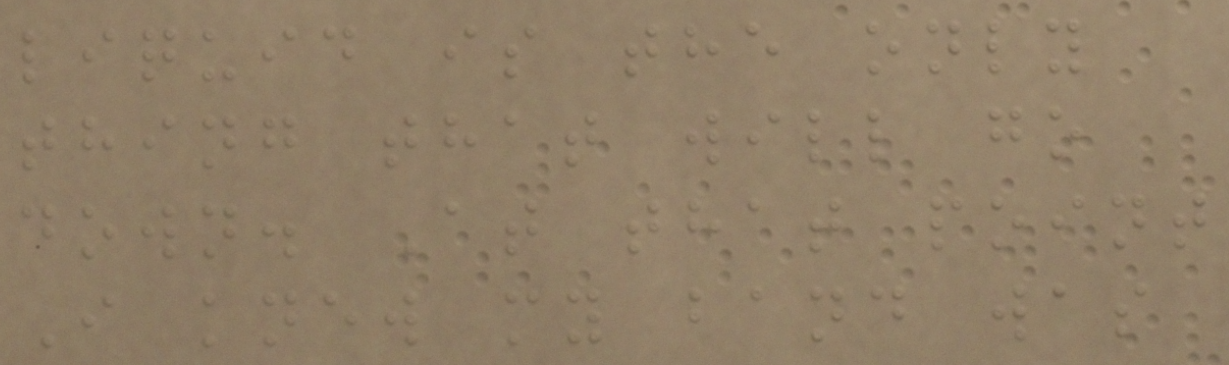liquid is the only
thing that will go
down. At that point
I knew my band was
